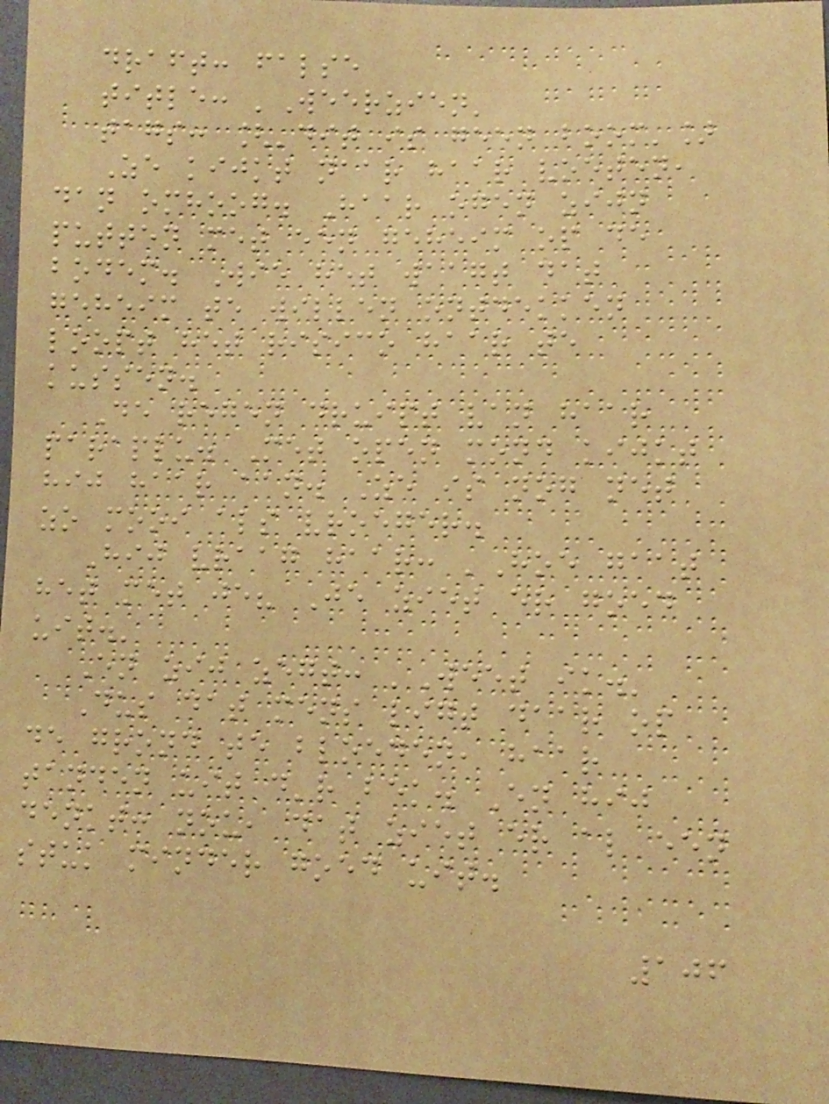draft: false
title: 'Weerzien'
tags: ['dit is geen boom']
Ze kijkt naar haar voeten,
dan omhoog. Haar ogen zijn
putten met een geheim op de
bodem. Wie het waagt dat
geheim te willen ontdekken
loopt het risico haar te
kussen.
De regen druipt van haar
paraplu. Met open mond kijkt
hij haar aan. Ze is nog net
zo mooi als vroeger.
Hij vraag haar: 'Hoe gaat
het met je? Je ziet er goed
uit.'
En zij zegt: 'Weet ik.'
Dus dat mens ligt daar op
de grond te bloeden, haar
tanden uit d'r bek. En hij
denkt: nou, dat ziet er al een
stuk minder goed uit.
106
